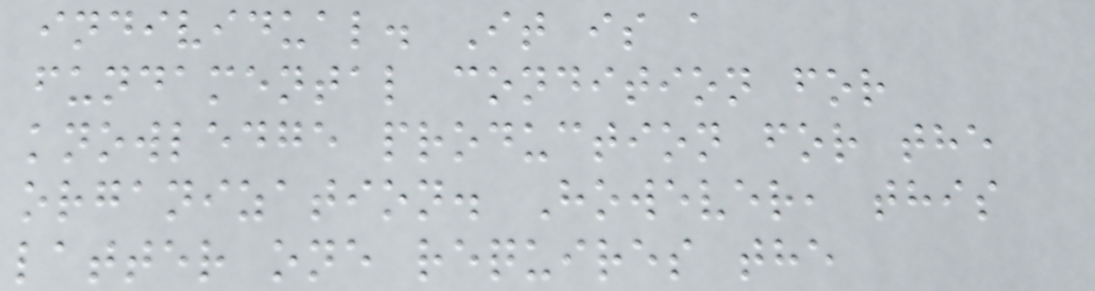individual. It is a
fundamental condition for
knowledge production for the
organization. However, this
latter one requires the
